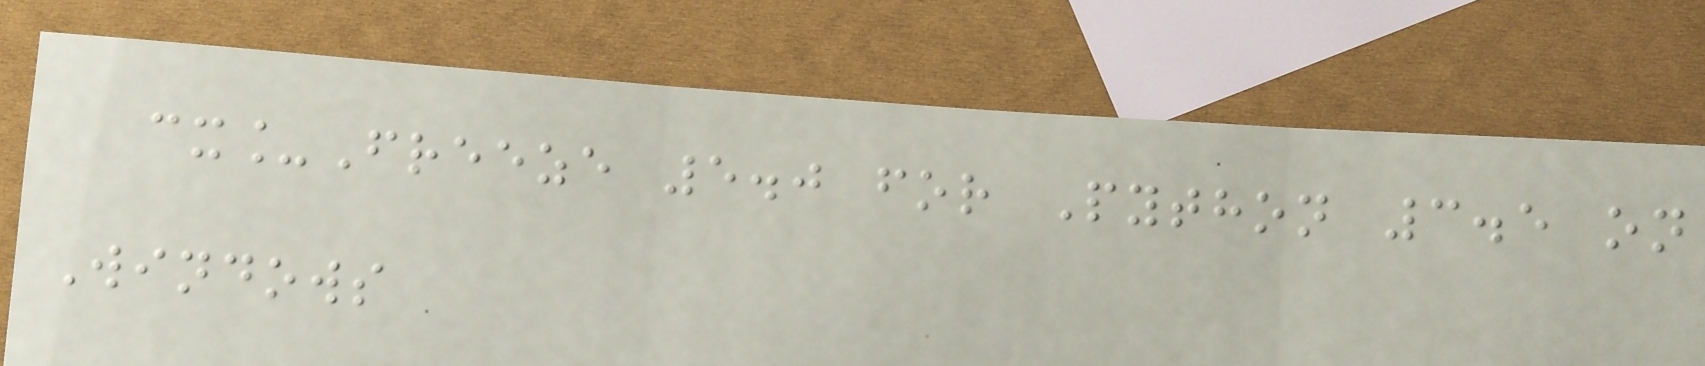cx_Freeze 5.0 for Python 3.5 on
Windows
